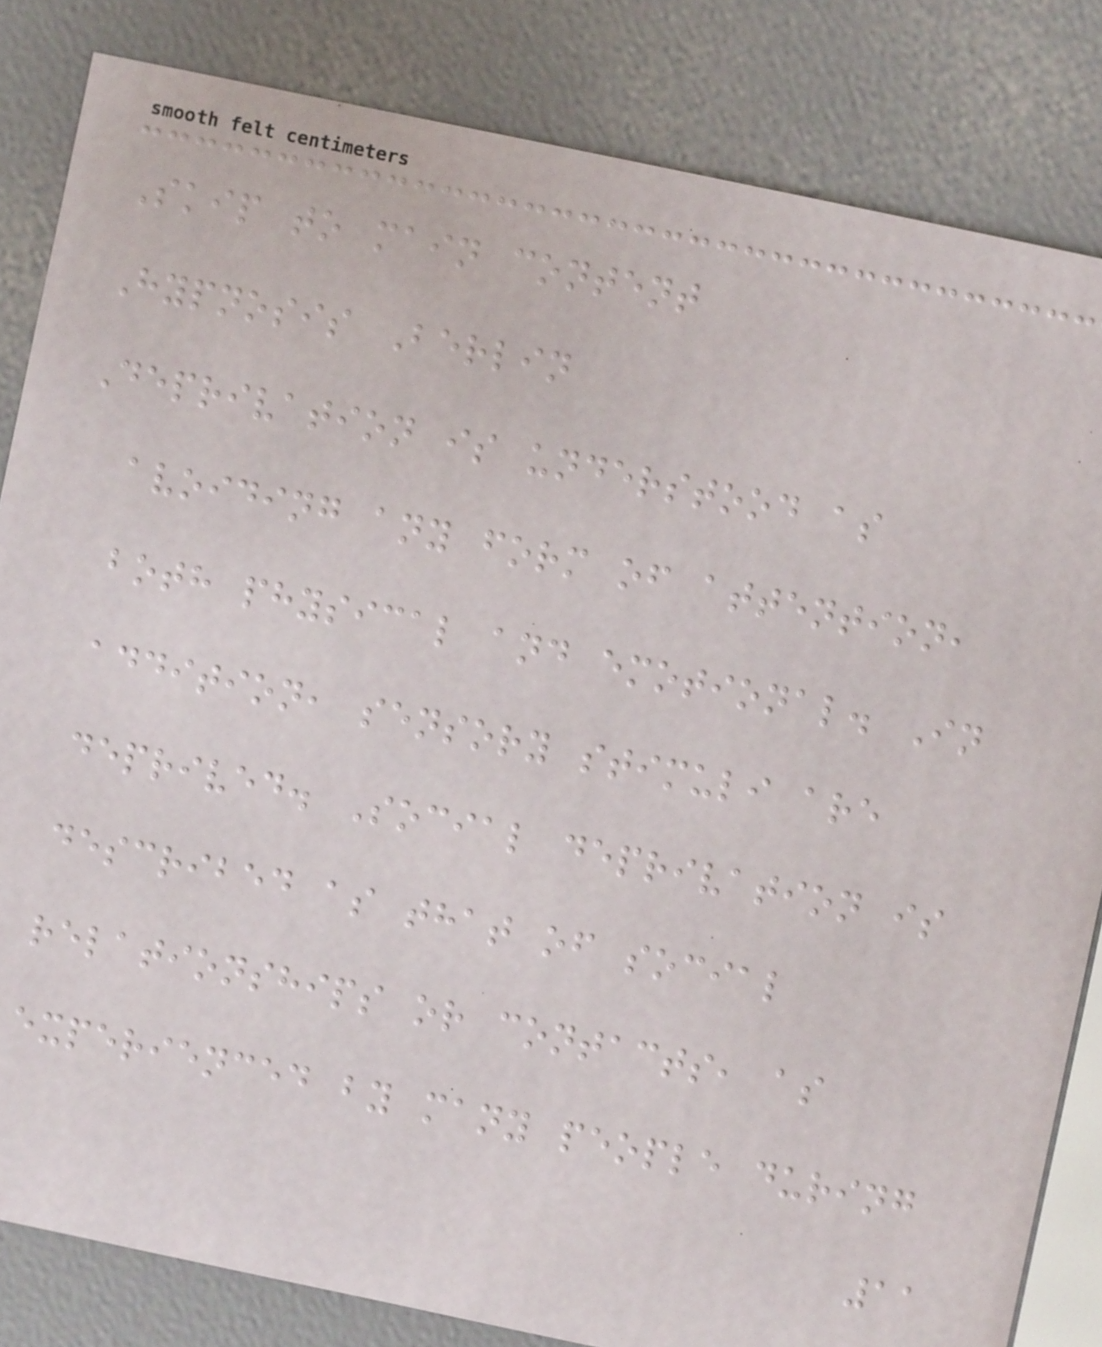Skip to main content
Hypnosis Berlin
Deprivation is understood as
avoiding any form of attention,
both physical and emotional. In
addition, sensory stimuli are
deprived. Social deprivation is
described as that of social
relationships or contacts, as
experienced by many people during
11
